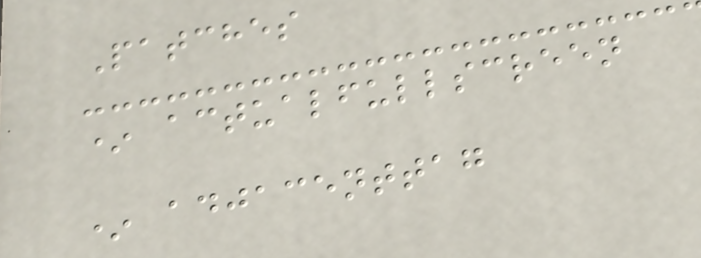Patches
* actualfullscreen
* adjacenttag
